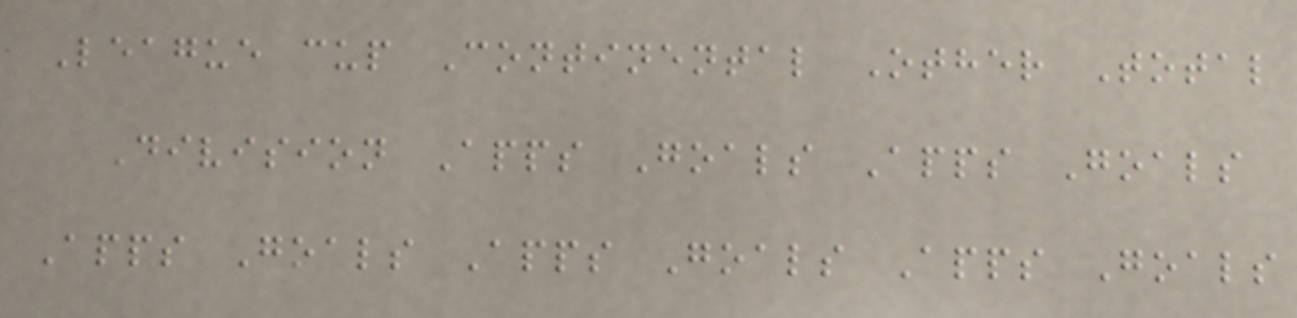League cup Continental Other Total
Division Apps Goals Apps Goals
Apps Goals Apps Goals Apps Goals
